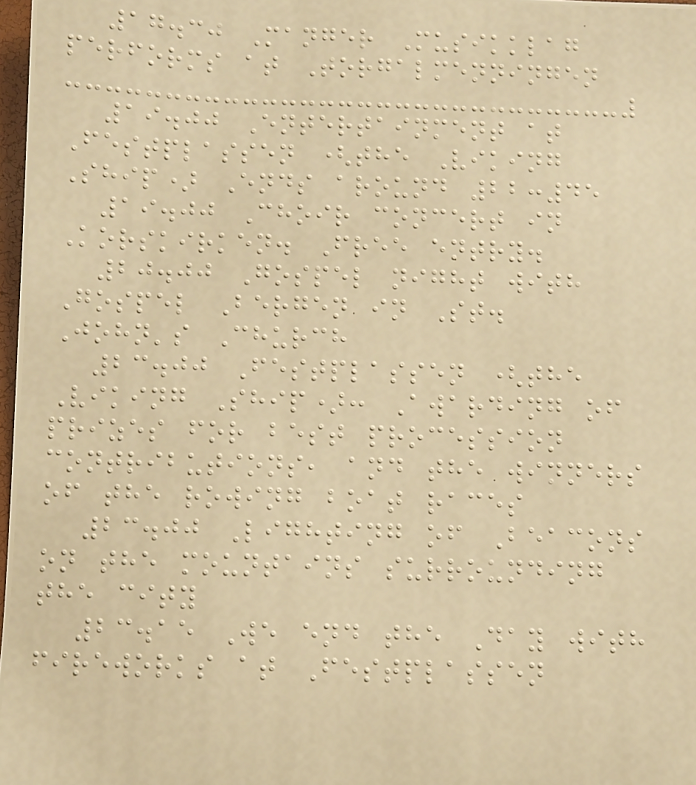17.30 Manger Musikklag
performs at Torgalmenningen
19.00 Entertainment at
Festplassen (the Viking
Ship) Ends around 22:45
19.00 Choir concert in
Korskirken. Free entry.
20.00 Gospel night with
Gospel Bergen in St.
John's Church
23.00 Festplassen (the
Viking Ship): Awarding of
prizes for best procession
contributions, and the winners
of the rowing boat races
23.00 Lighting of Beacons
on the mountains surrounding
the city
23.15 We end the Day with
fireworks at Festplassen
